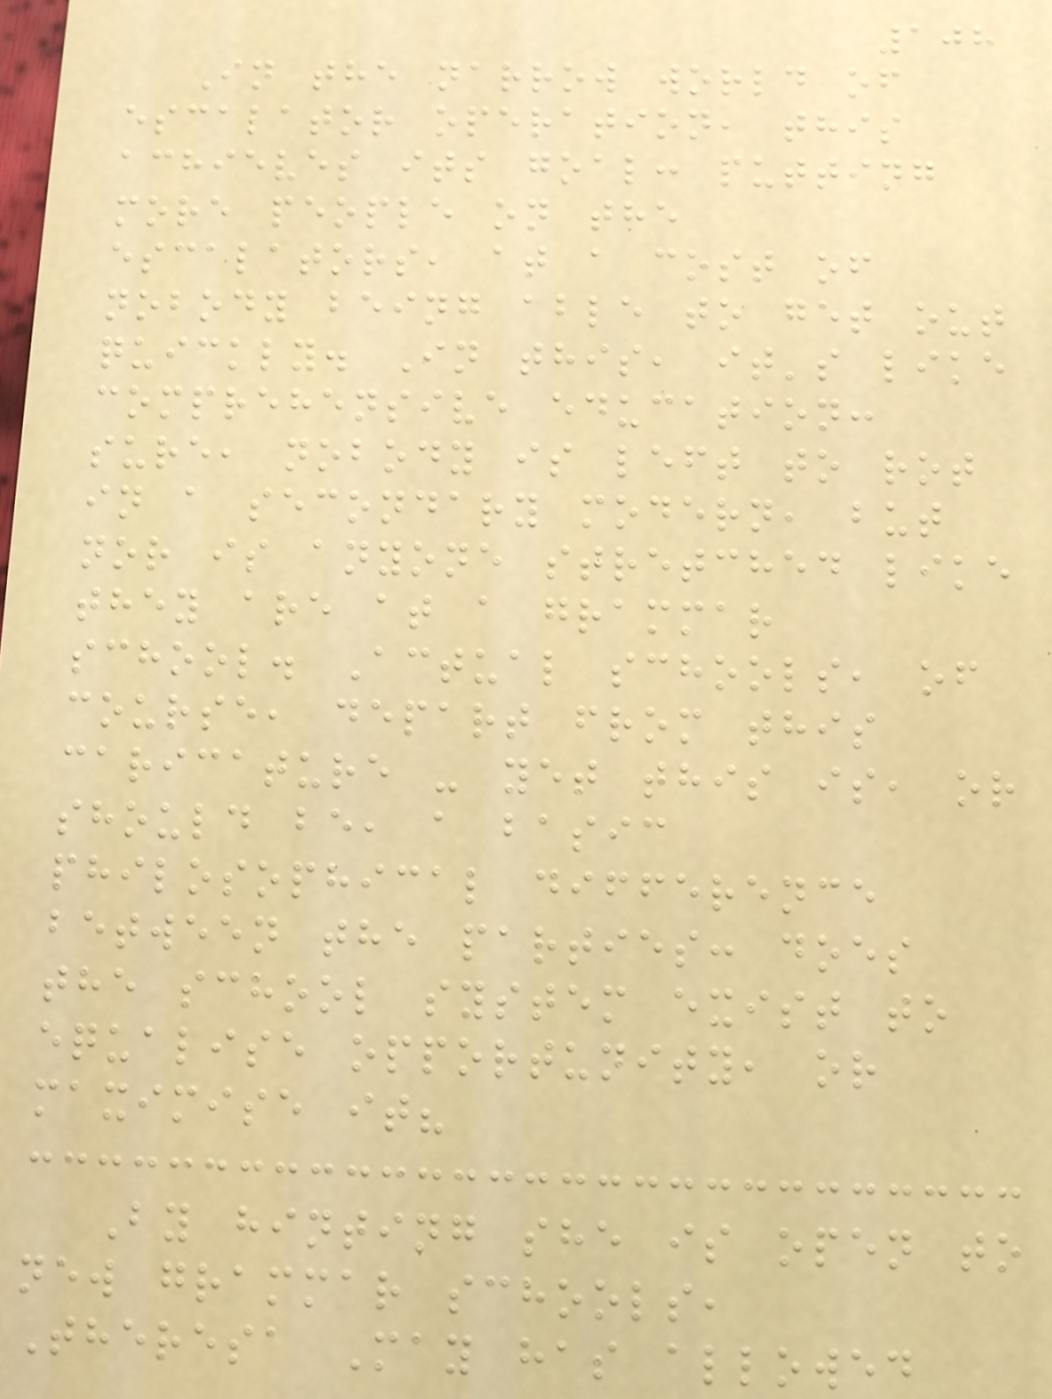108
In the narrow world of
escalator operation, this
achieves its goal: putting
more people on the
escalators, at a cost of
nobody being able to get out
quickly. In this, it's like
comprehensive education:
sure, nobody is left to rot
in a secondary modern, but
nor is anyone stretched like
they are at a grammar
school. Actual schools, of
course, depart from this
caricature - yet this is, or
should be, a basic
philosophical difference
between the parties: does
the school system exist to
equalise opportunity, or
maximise it?
By hinting she is open to
new grammar schools,
Theresa May has allowed
